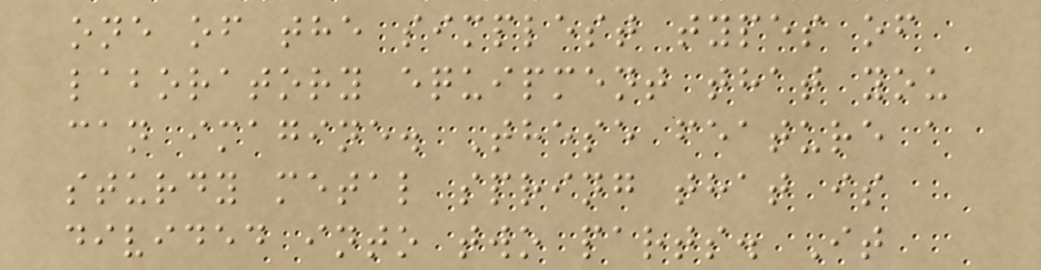one of the simplest types of
laboratory equipment that you
can imagine. These feature a
sturdy metal spring that is
divided into two parts. It
